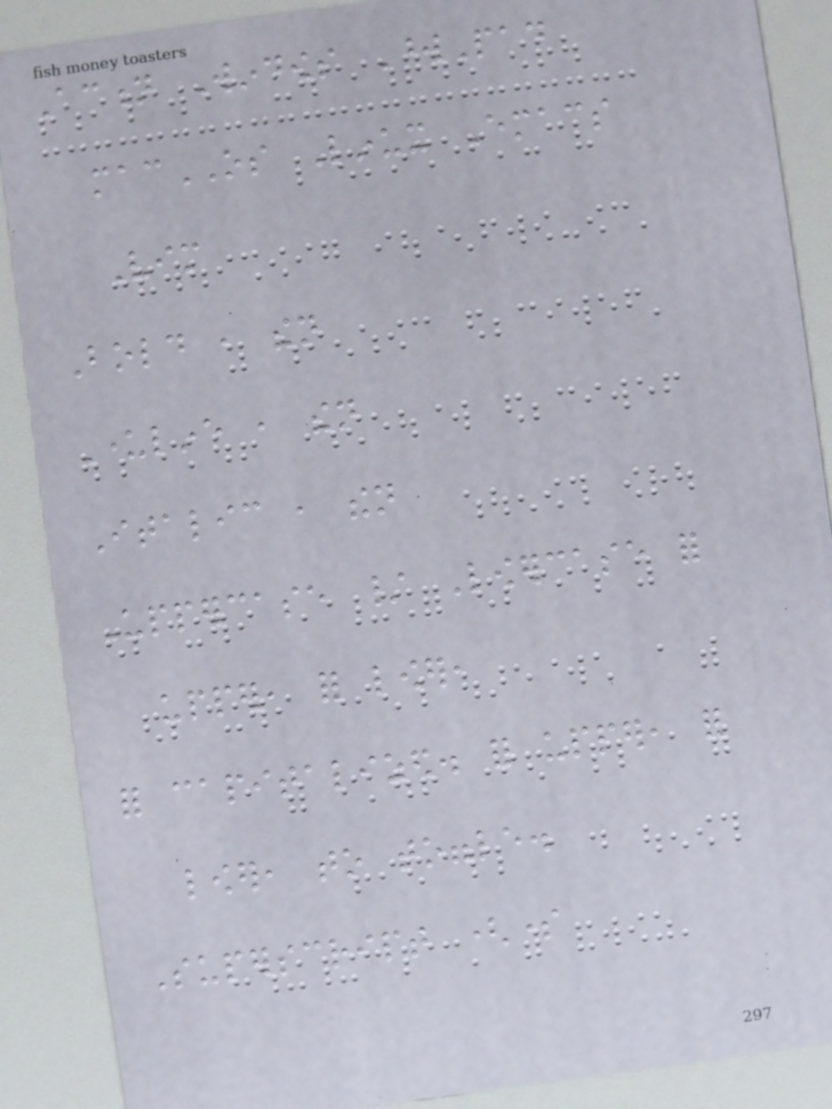Action Windows WordPad
macOS Linux Emacs
Vim
Bold , then
Underline , then
Italic , then
Uppercase / Lowercase for
upper, for lower,
for capitalized. for upper, for
lower, to toggle.
Superscript (some
